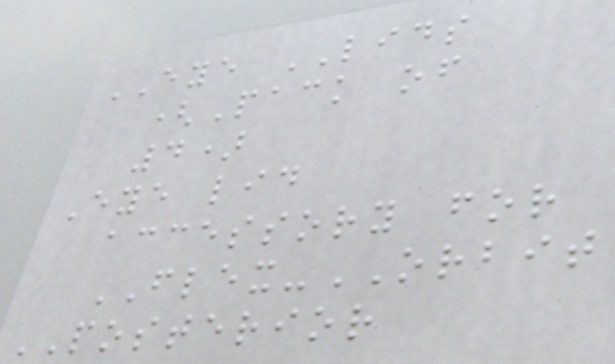EYE LIDS
(Pack of
4)
Eye lid
accessory for
FLEX-ORBIT
POSTERIOR
